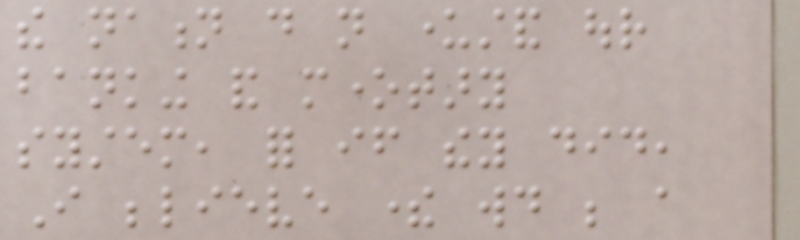the nation do not understand our
banking and monetary
system, for if they did,
I believe there would be a
